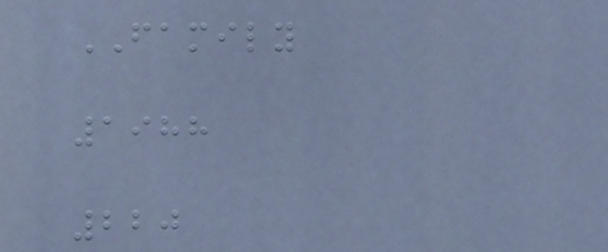FAMILY
1988
220
